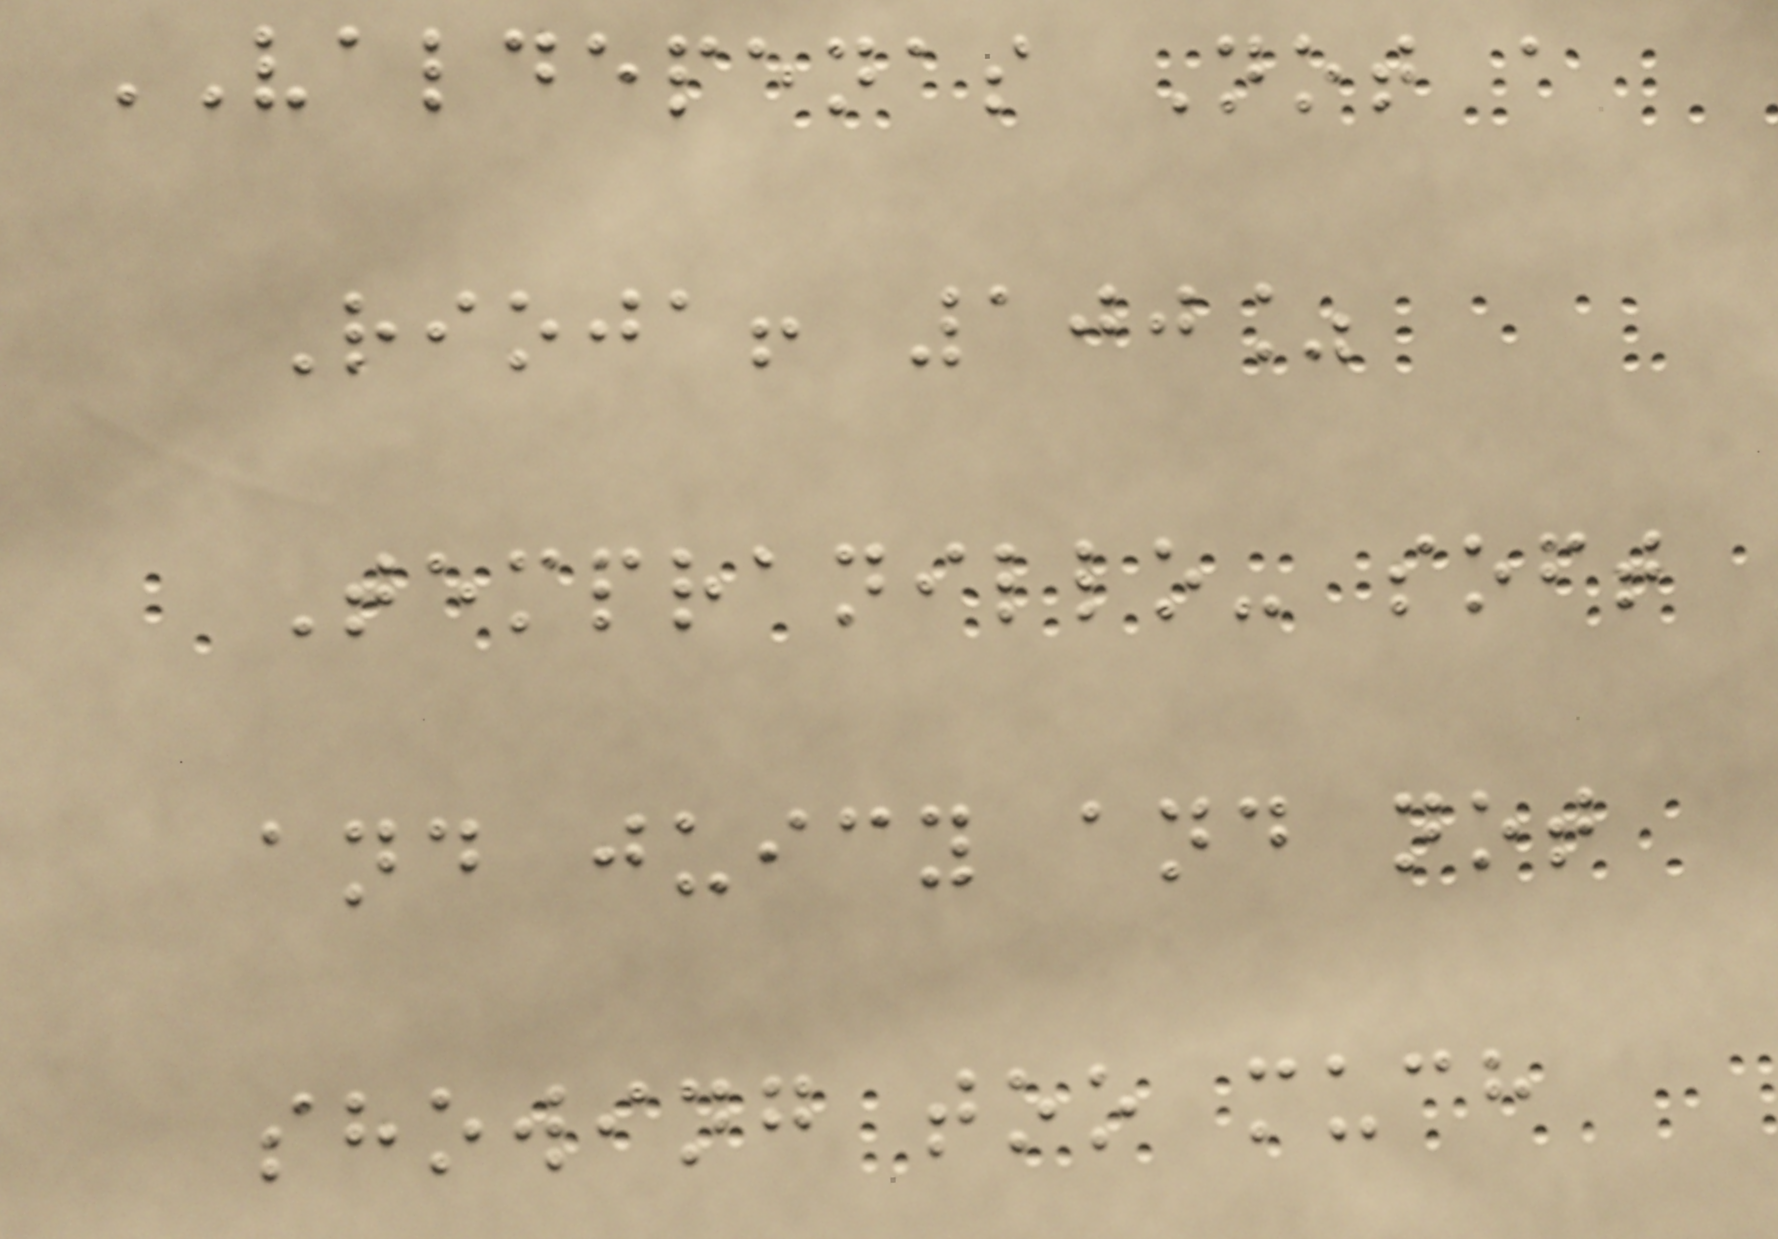VALDEPENAS Not a
Rioja! 100%
Tempranillo- soft
and juicy and not
showing too much
